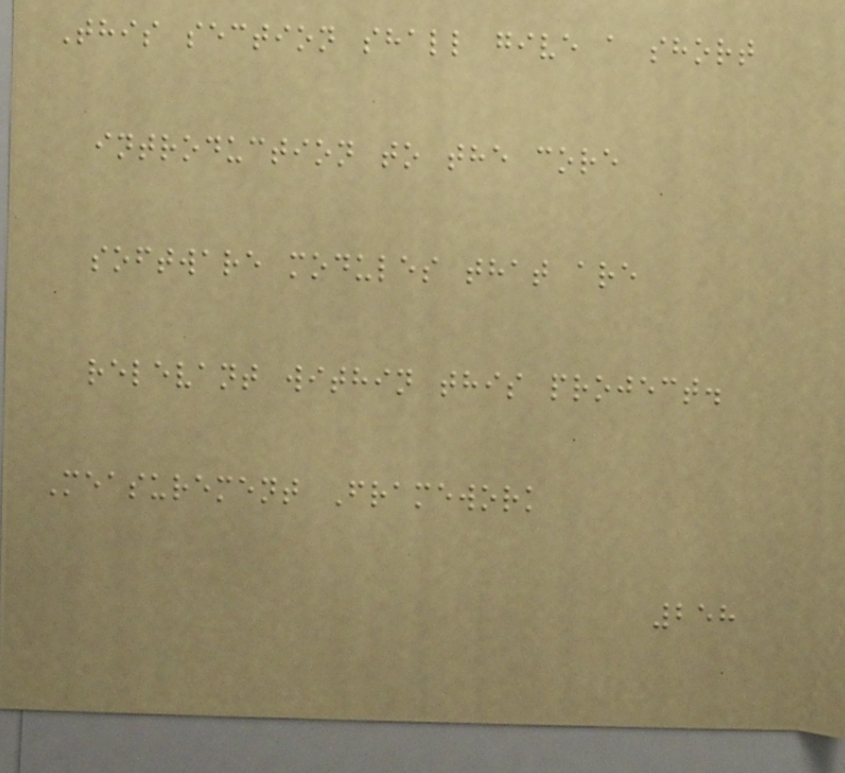This section shall give a short
introduction to the core
software modules that are
relevant within this project.
Measurement Framework
258
